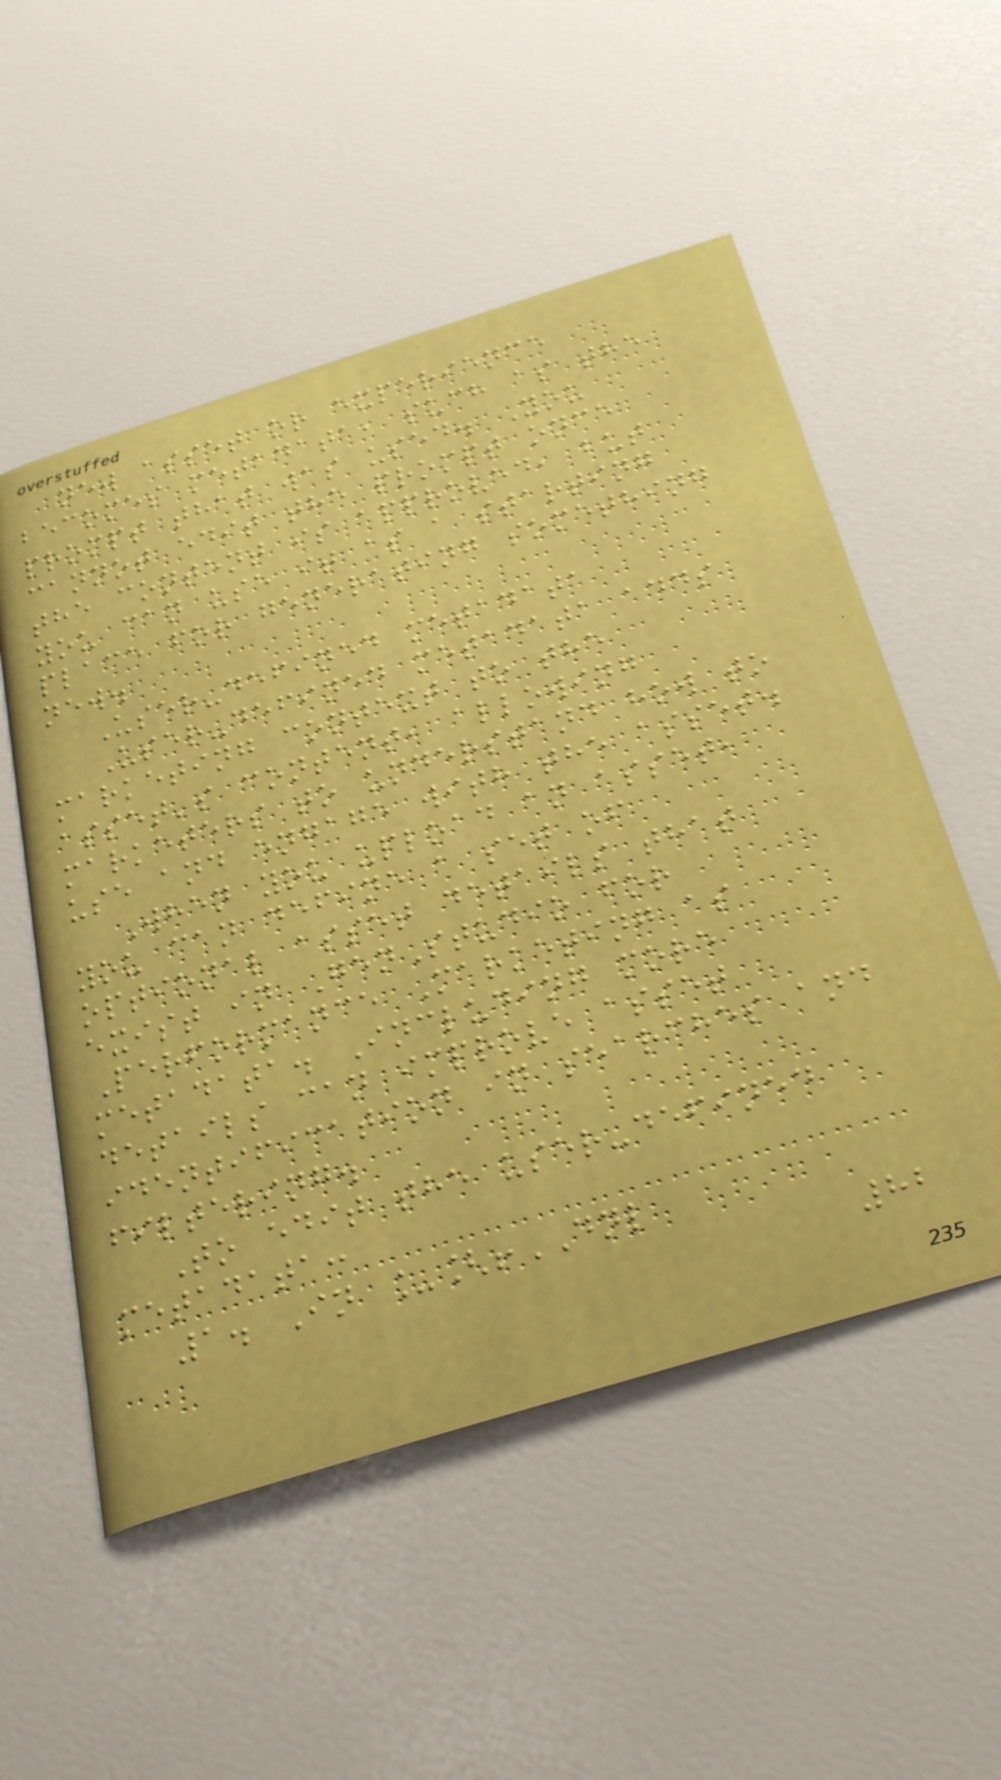new asset or experience
becomes metadata, such as the
prompt that was used. You
cannot edit the prompt once
the content is approved, but
you can use it as a starting
place for generating something
new.
User-defined metadata
User-defined metadata adds
marketing context to the
asset's content, allowing
marketers to understand how to
use and engage with the asset.
When you upload an asset,
you can define a set of
optional asset details that
exist in GenStudio for
Performance Marketing as
metadata. Including more
details can improve asset
identification in searches and
filtering.
To edit the user-defined
metadata:
1. In _[!DNL
82
